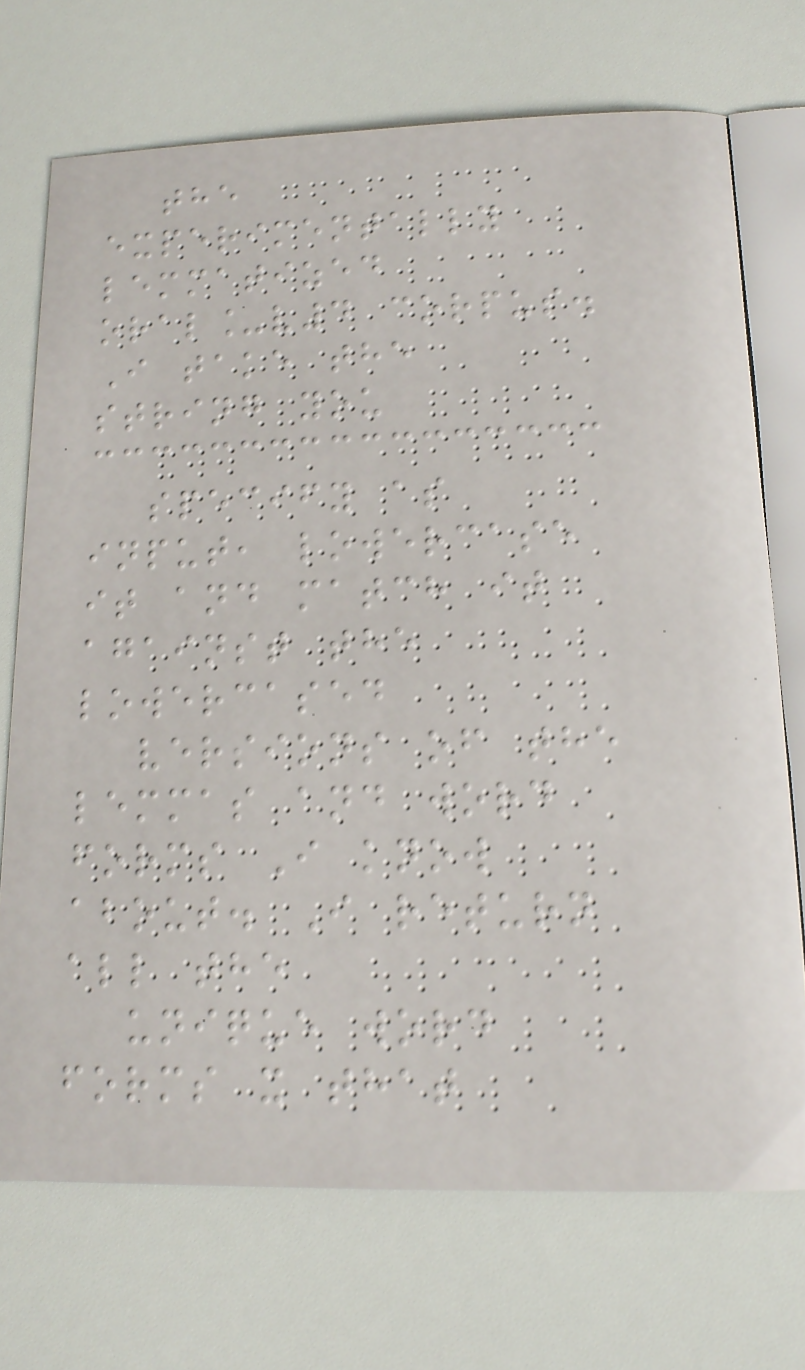the
experimentally
lemmatized
oral_v4 corpus.
I take the
string you
specify as
input, lowercase
it and match it
against the
lowercased
versions of the
lemmas and word
forms I know
about. I return
all the
unique word
forms x that
